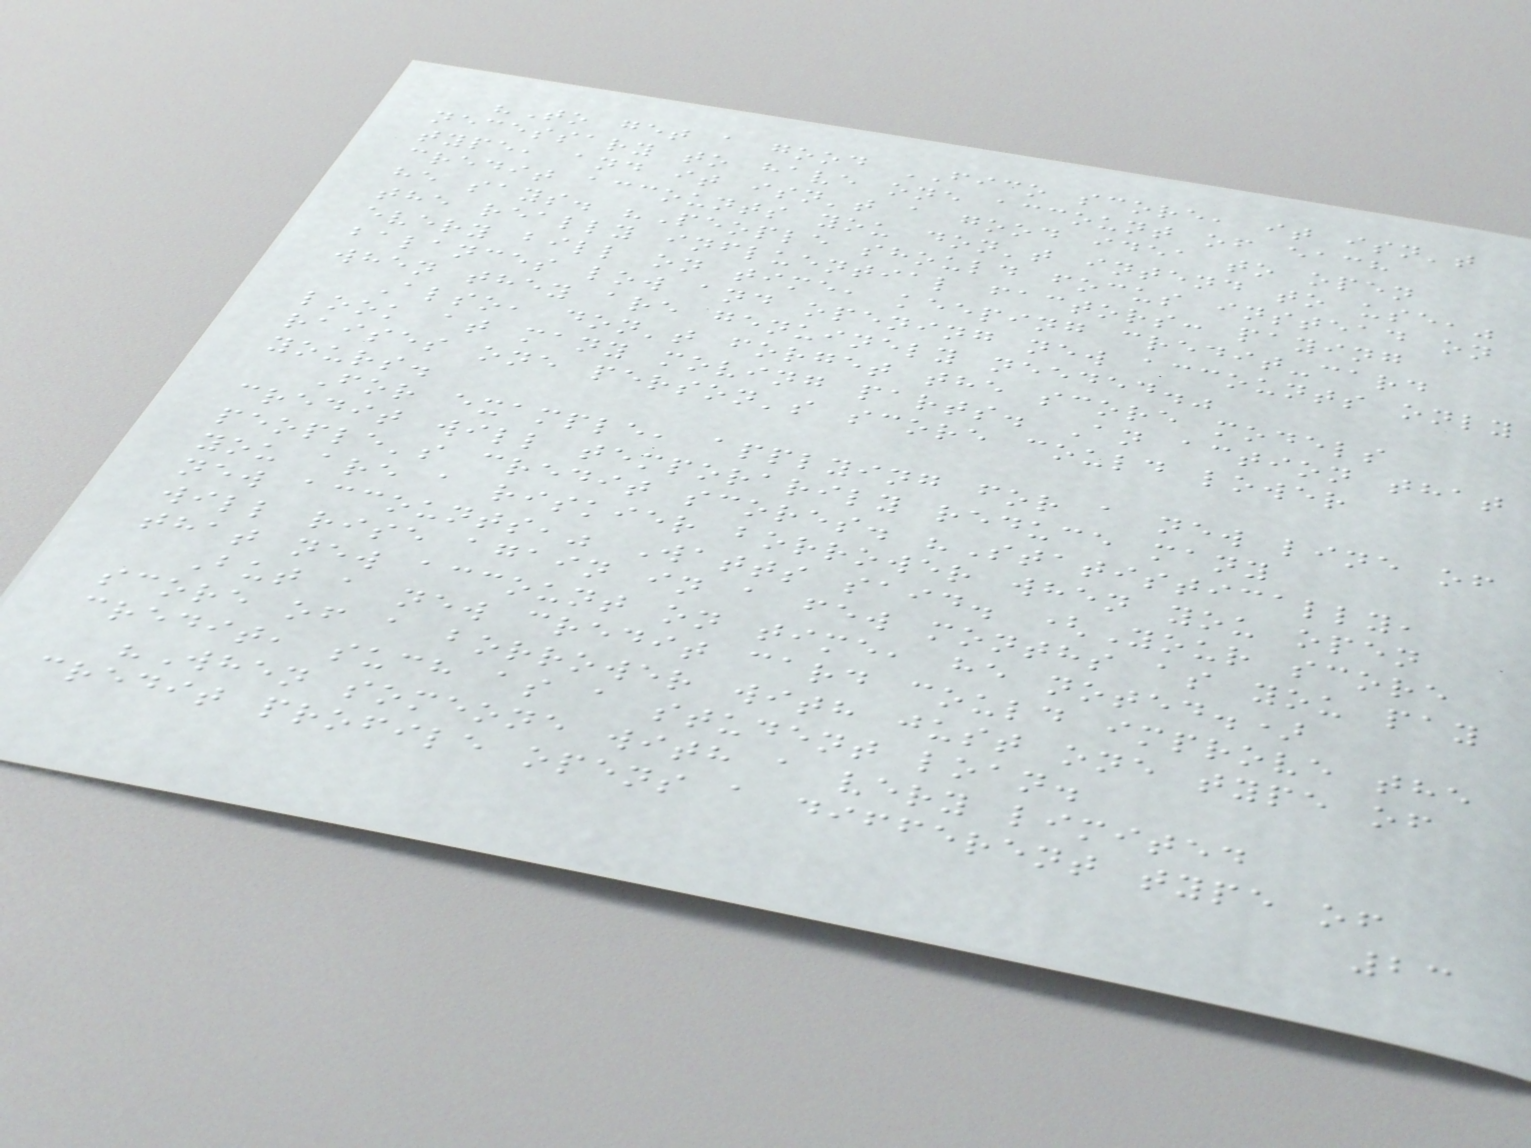"To get a good FICO score, it isn't
necessary to have one account of each
type, and it isn't a good idea to open
credit accounts you don't intend to use,"
he says. "People should focus instead on
the really influential factors: paying
every bill on time, keeping credit-card
balances low and opening new accounts only
when they are genuinely needed."
Also, don't forget the score models
look at many moving parts. An action that
raises one person's score could lower
yours.
For example, applying for a new line of
credit will temporarily reduce many
people's credit scores. "Statistically,
you are a riskier borrower when you open
new accounts," Watts said. (Your score
will rise again in a few months as you pay
that new account on time, he noted.)
But a new credit card could improve the
score of a borrower with just one type of
credit, such as a student loan.
"When someone with a very limited
credit profile opens a different type of
23
